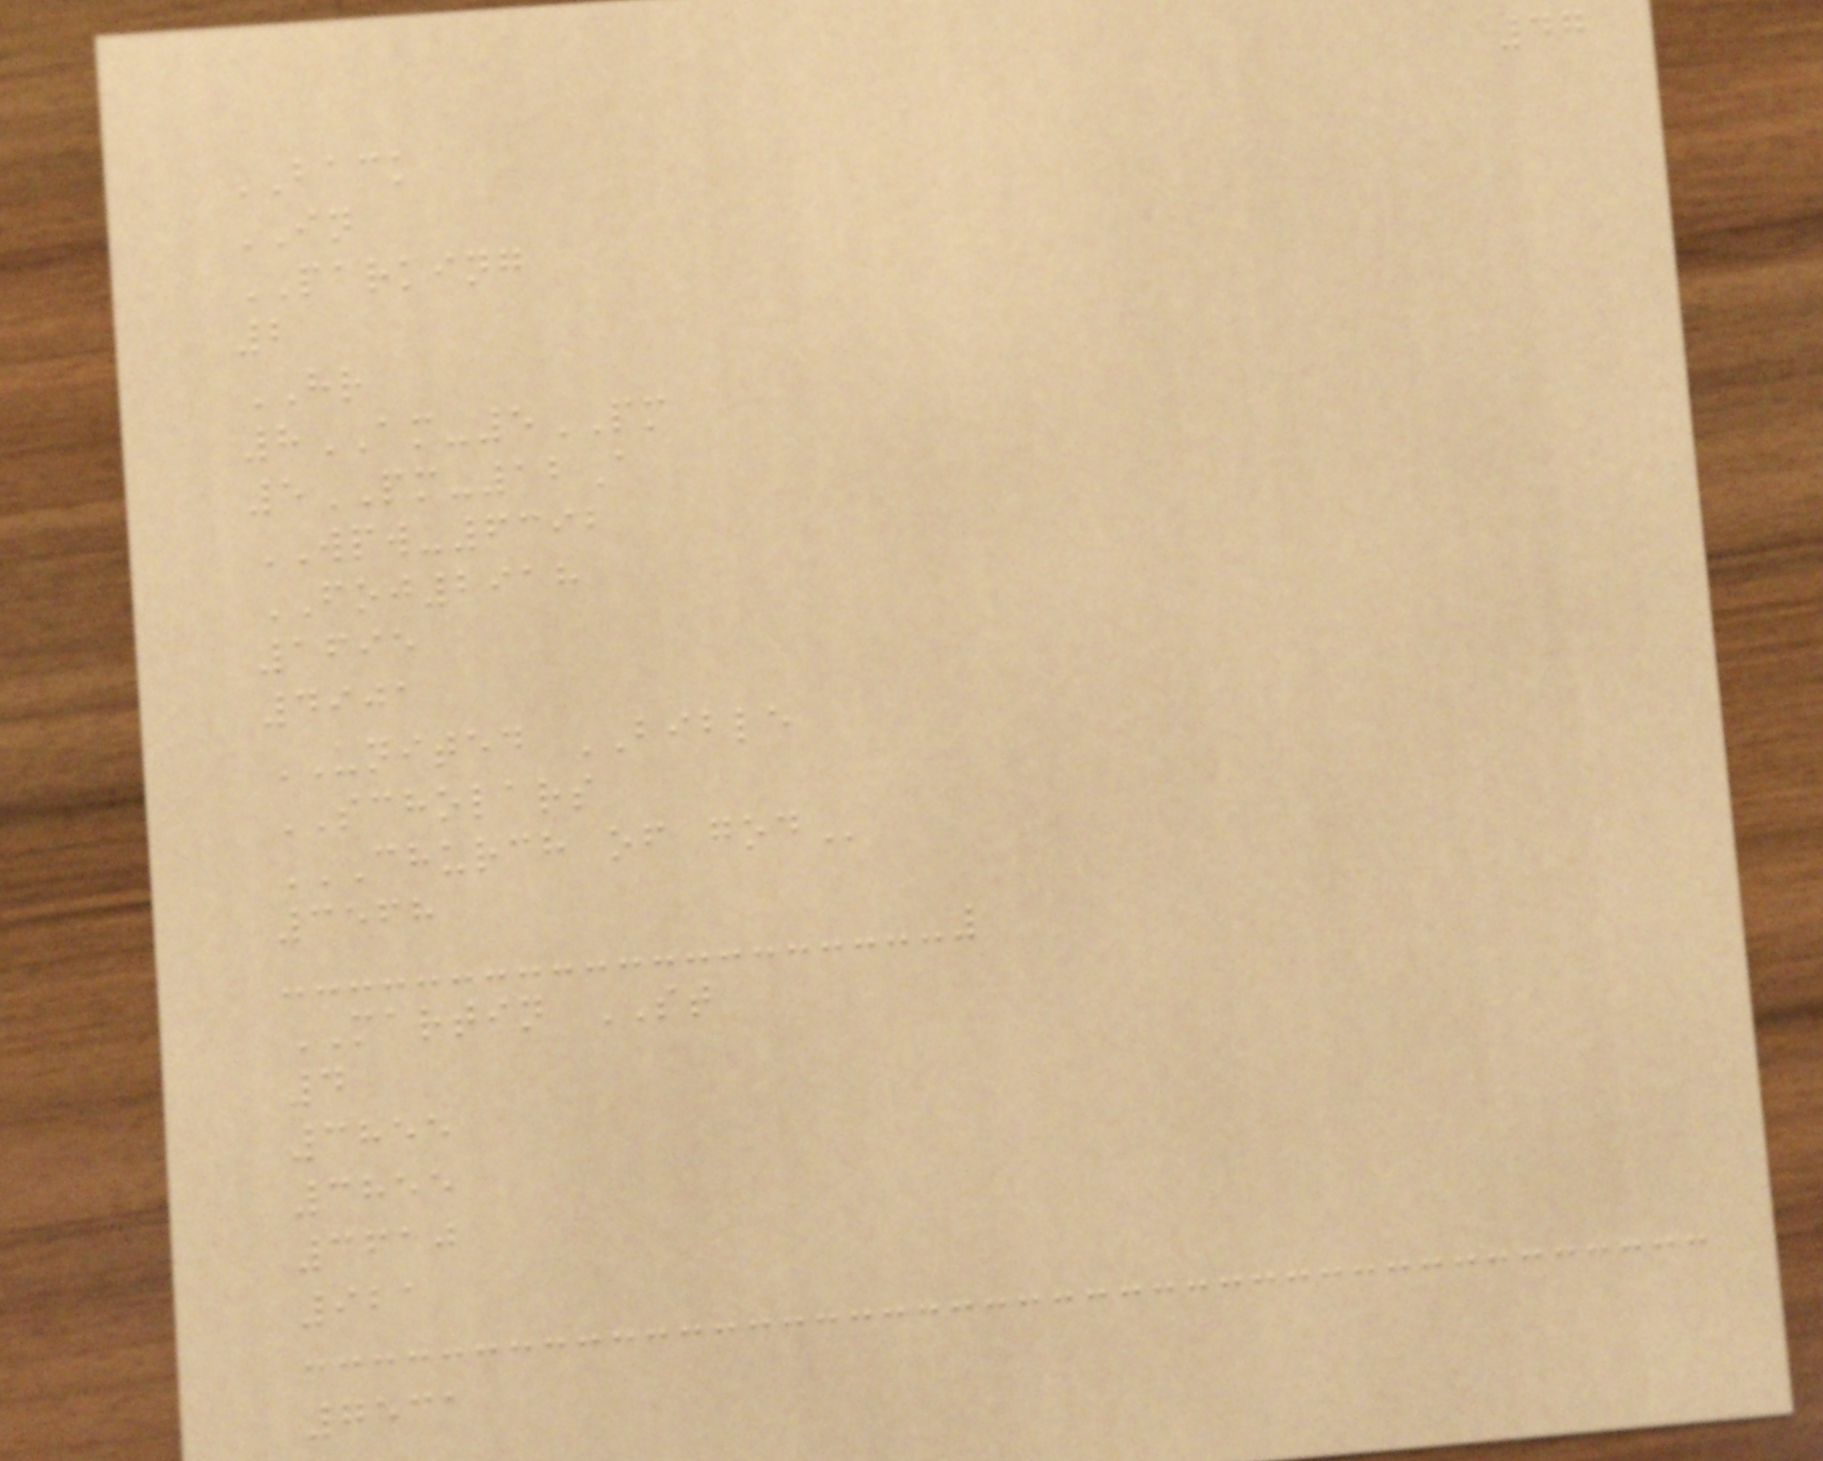47
BACK
IN
PARKING
2
HR
8AM-5PM
5PM-12A
WPW-6392
FOJ2918
1695
4901
UNITED BIBLE
SCHOLARS
CHURCH OF GOD
3568
MARTIN ST
4
3855
3855
3610
921
7531
